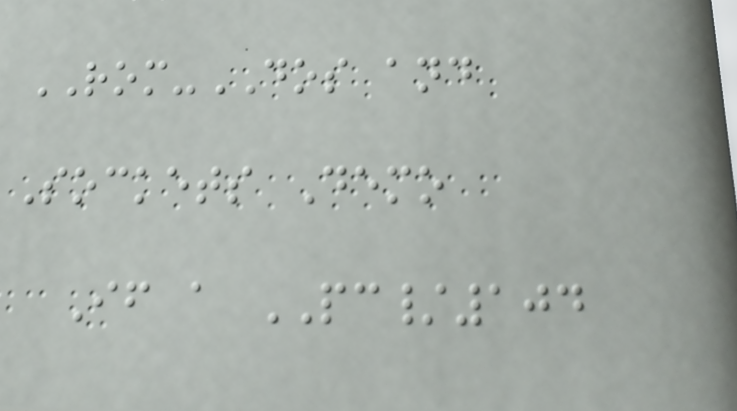ROM-DOS and
Sockets Demo
If a PC/104
